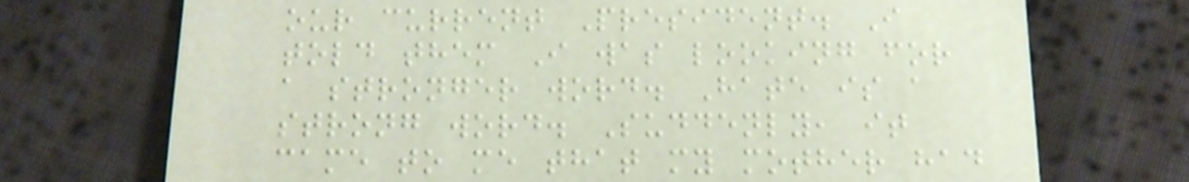our current President. I
told them I was looking for
a stronger word. Hate is a
strong word. Suddenly, it
came to me that my mother had
